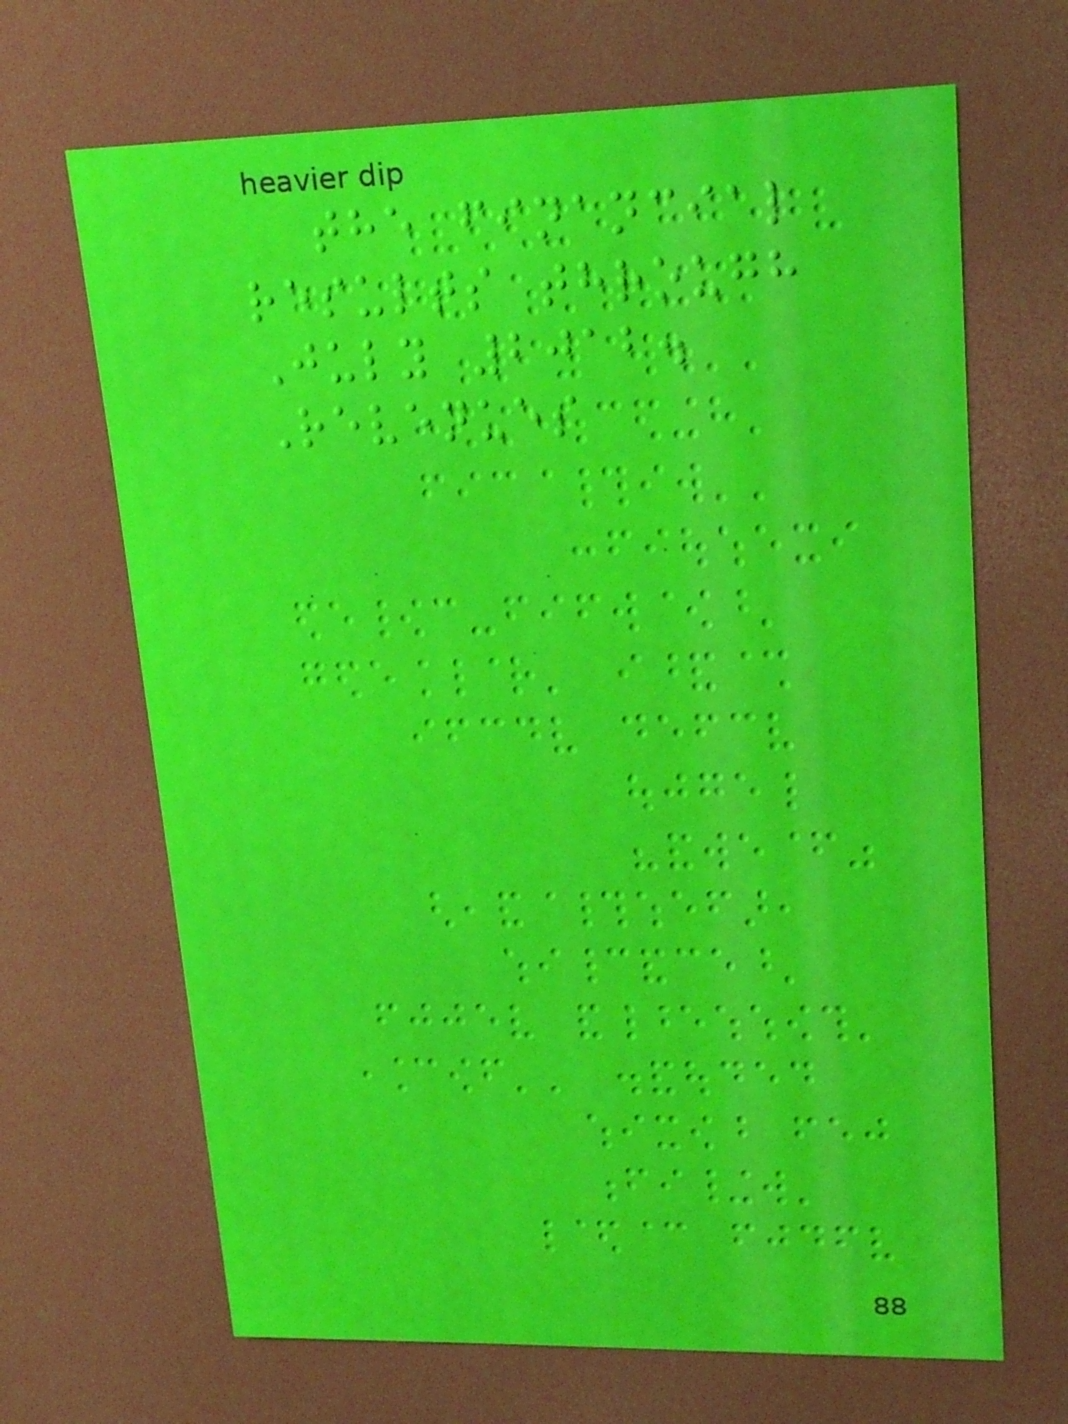the financial
results through
July 2012.
Revenues
